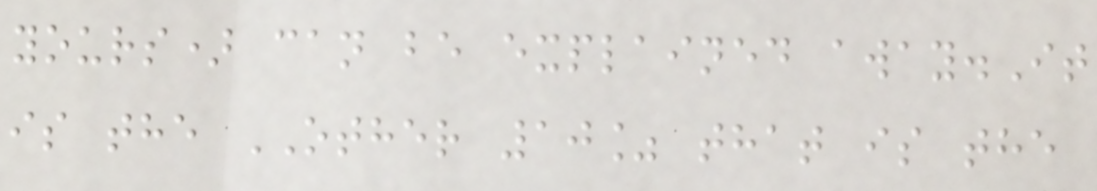yours) can be explained away.It
is the OTHER 10% that is the
